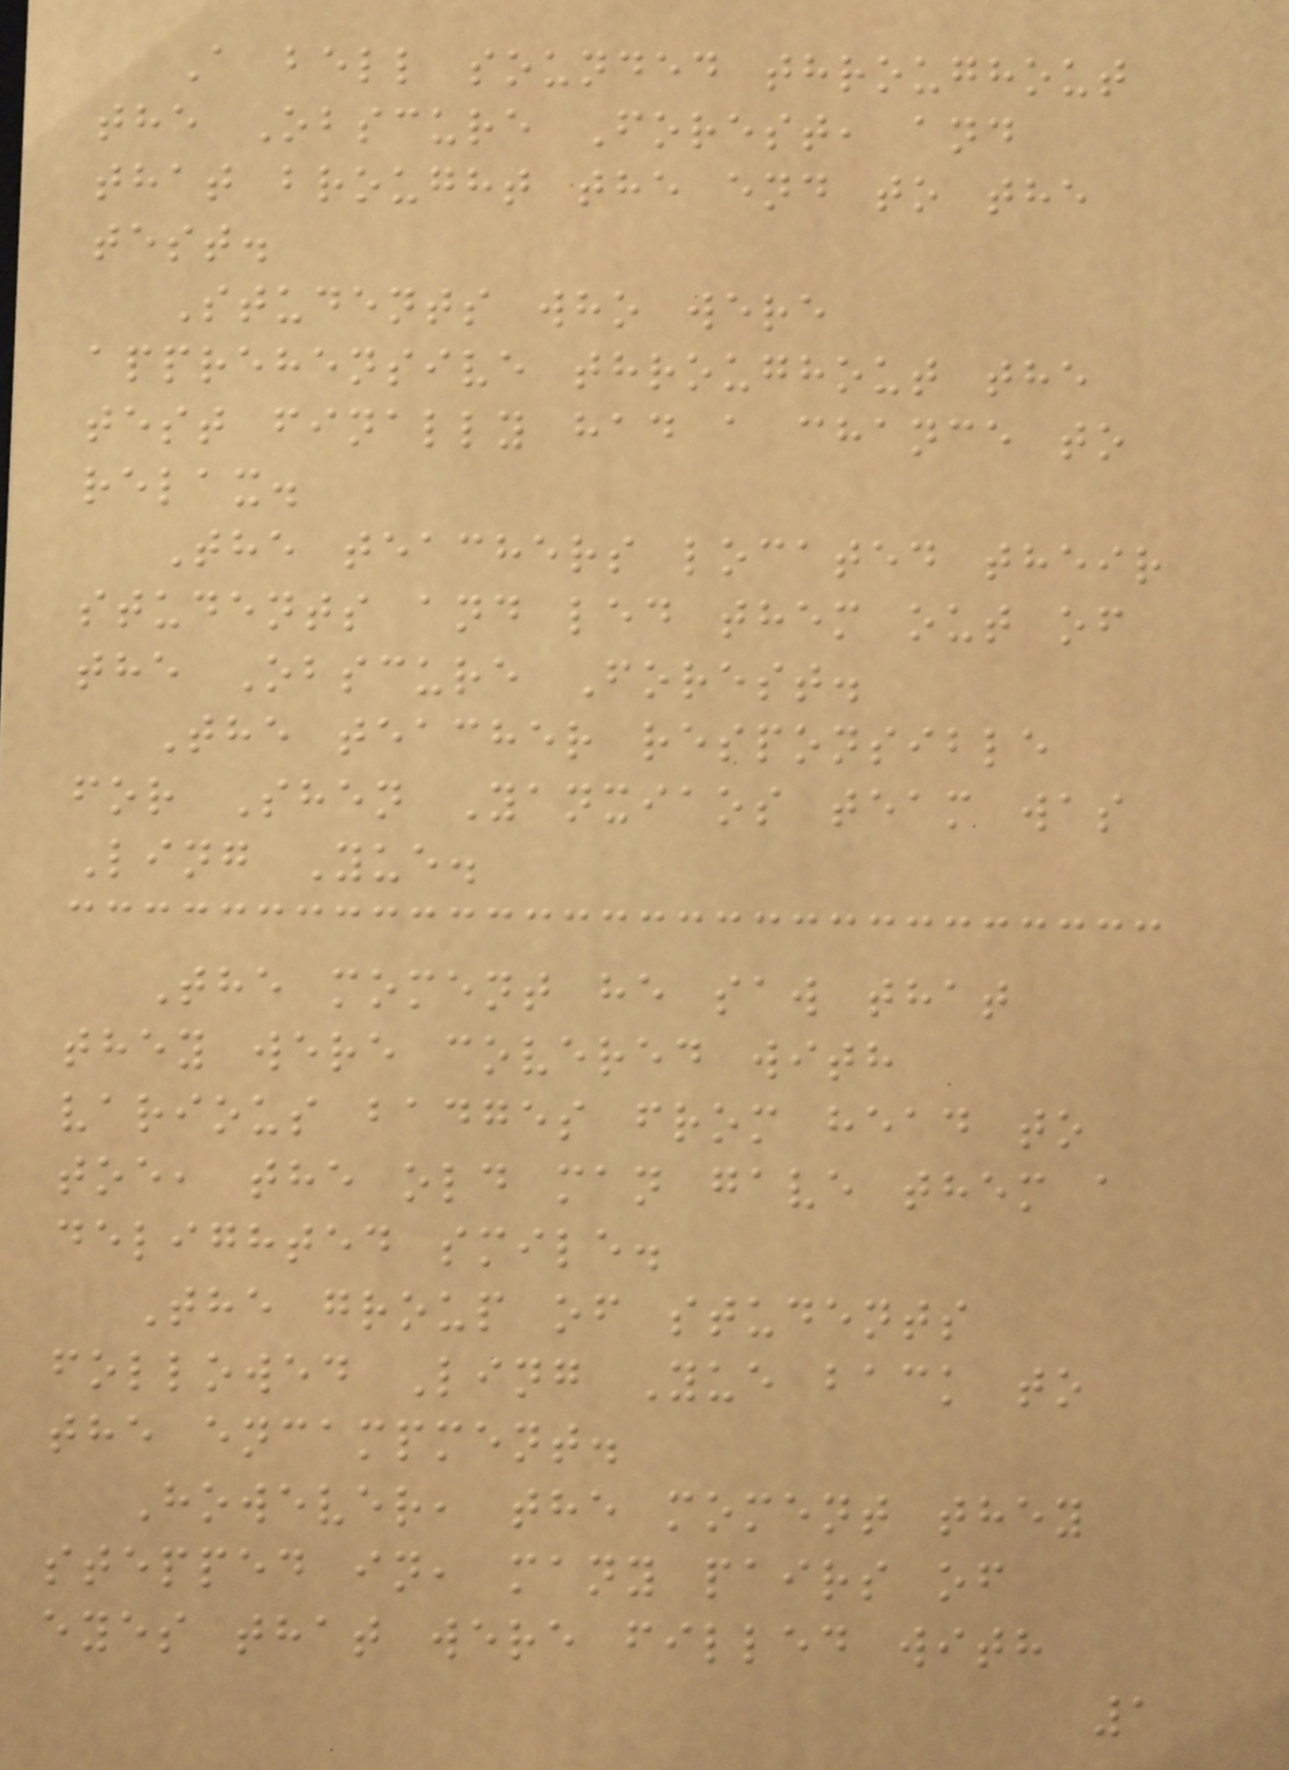A bell sounded throughout
the Obscure Forest, and
that brought the end to the
test.
Students who were
apprehensive throughout the
test finally had a chance to
relax.
The teachers located their
students and led them out of
the Obscure Forest.
The teacher responsible
for Shen Yanxiaos team was
Ling Yue.
The moment he saw that
they were covered with
various badges from head to
toe, the old man gave them a
delighted smile.
The group of students
followed Ling Yue back to
the encampment.
However, the moment they
stepped in, many pairs of
eyes that were filled with
1
